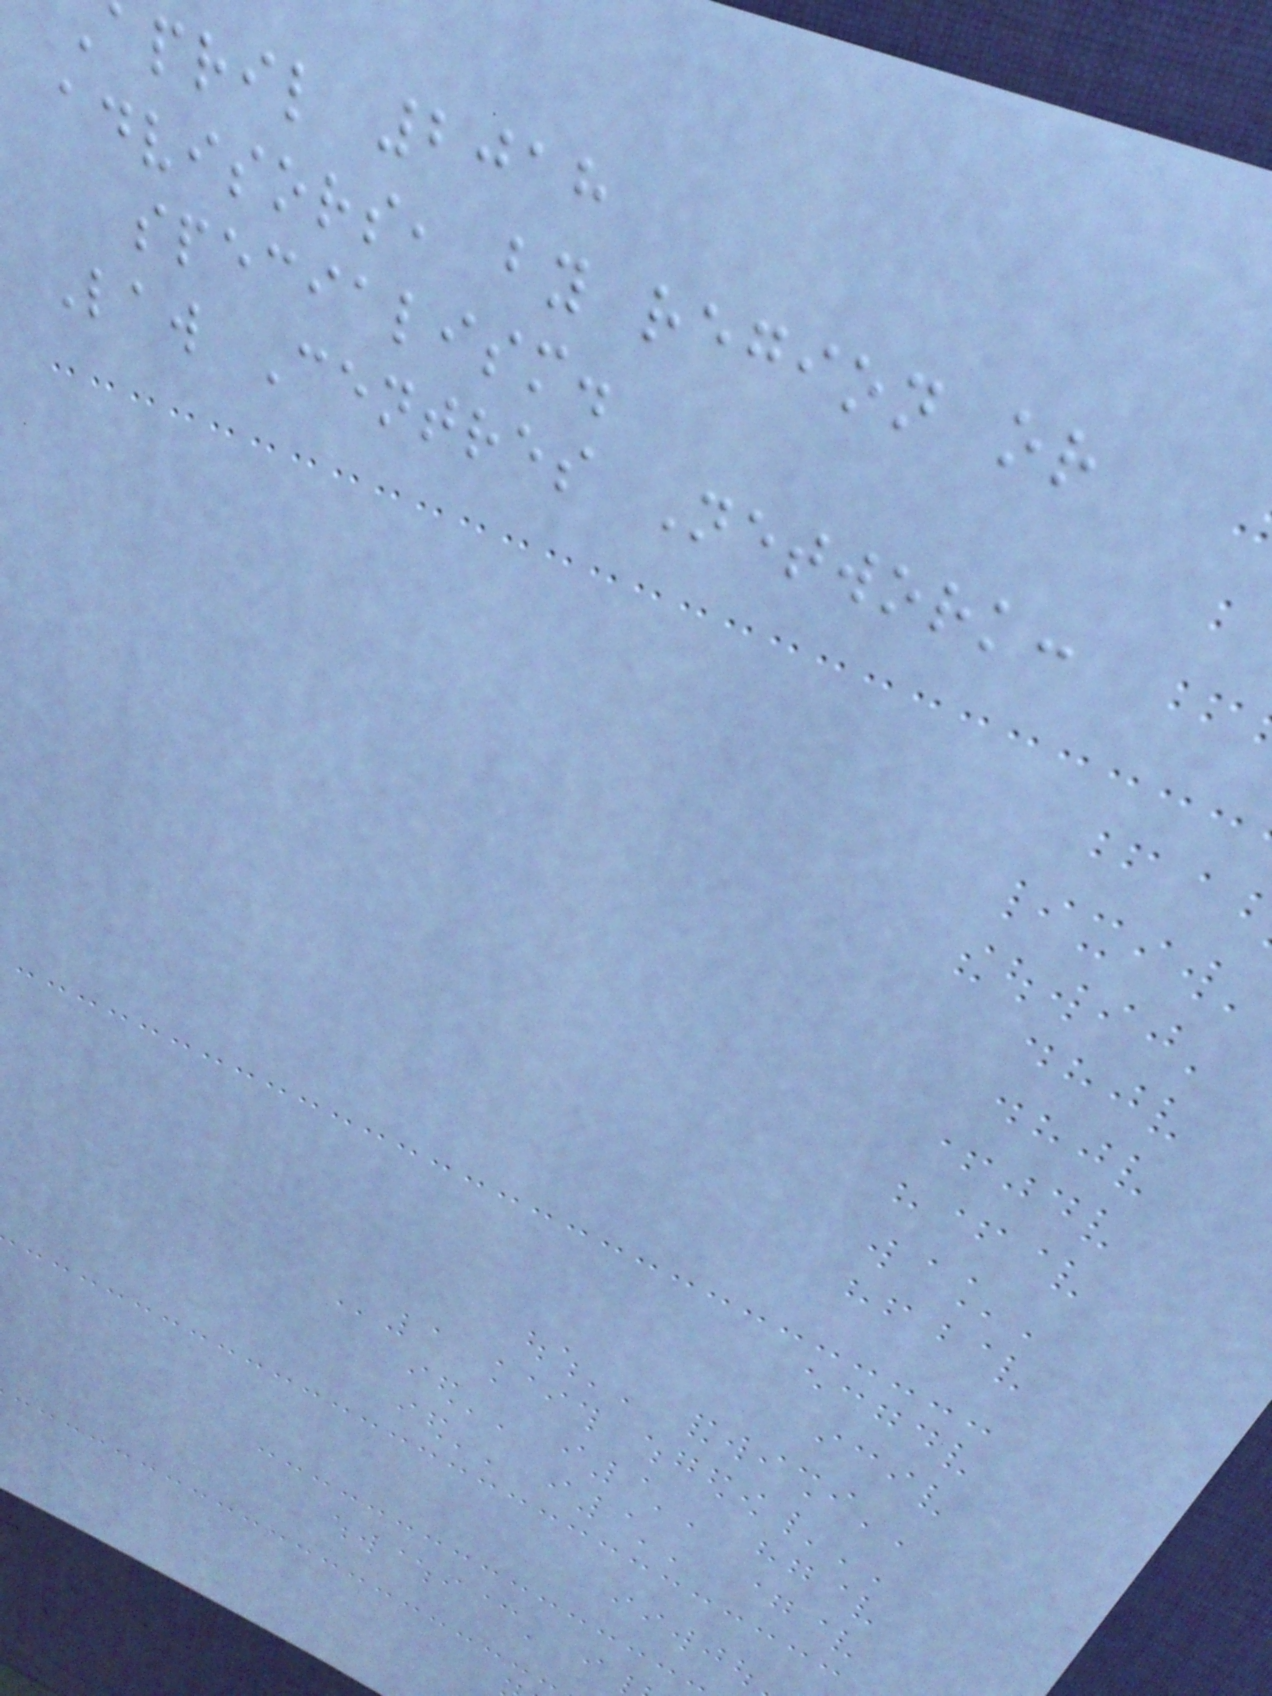april 2018
advisors, by region or
specialism.
Law Centres Network:
